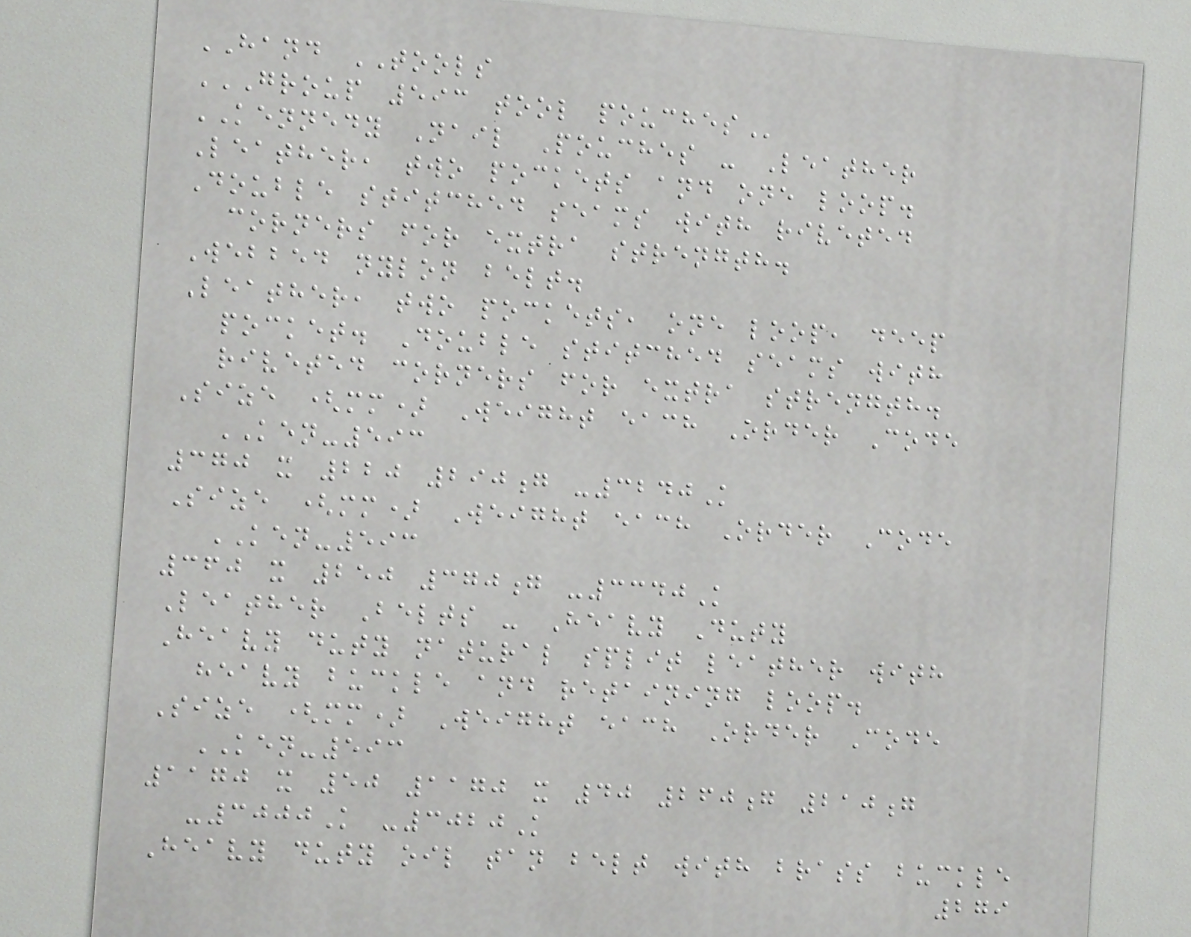HAND TOOLS
GROUP 593 TOOL POUCHES
KENNEDY Nail Pouches - Leather
Leather, two pockets and one loop.
Double stitched seams with riveted
corners for extra strength.
Webbed nylon belt.
Leather, two pockets, one loop, deep
pocket. Double stitched seams with
riveted corners for extra strength.
Size (mm) Weight each Order Code
KEN-593
370 x 220 290g -3240K
Size (mm) Weight each Order Code
KEN-593
360 x 250 370g -3340K
Leather Belts - Heavy Duty
Heavy duty natural split leather with
heavy buckle and retaining loop.
Size (mm) Weight each Order Code
KEN-593
1170 x 50 1170 x 40 260g 210g
-3000K -3020K
Heavy duty oil tan belt with brass buckle
279
